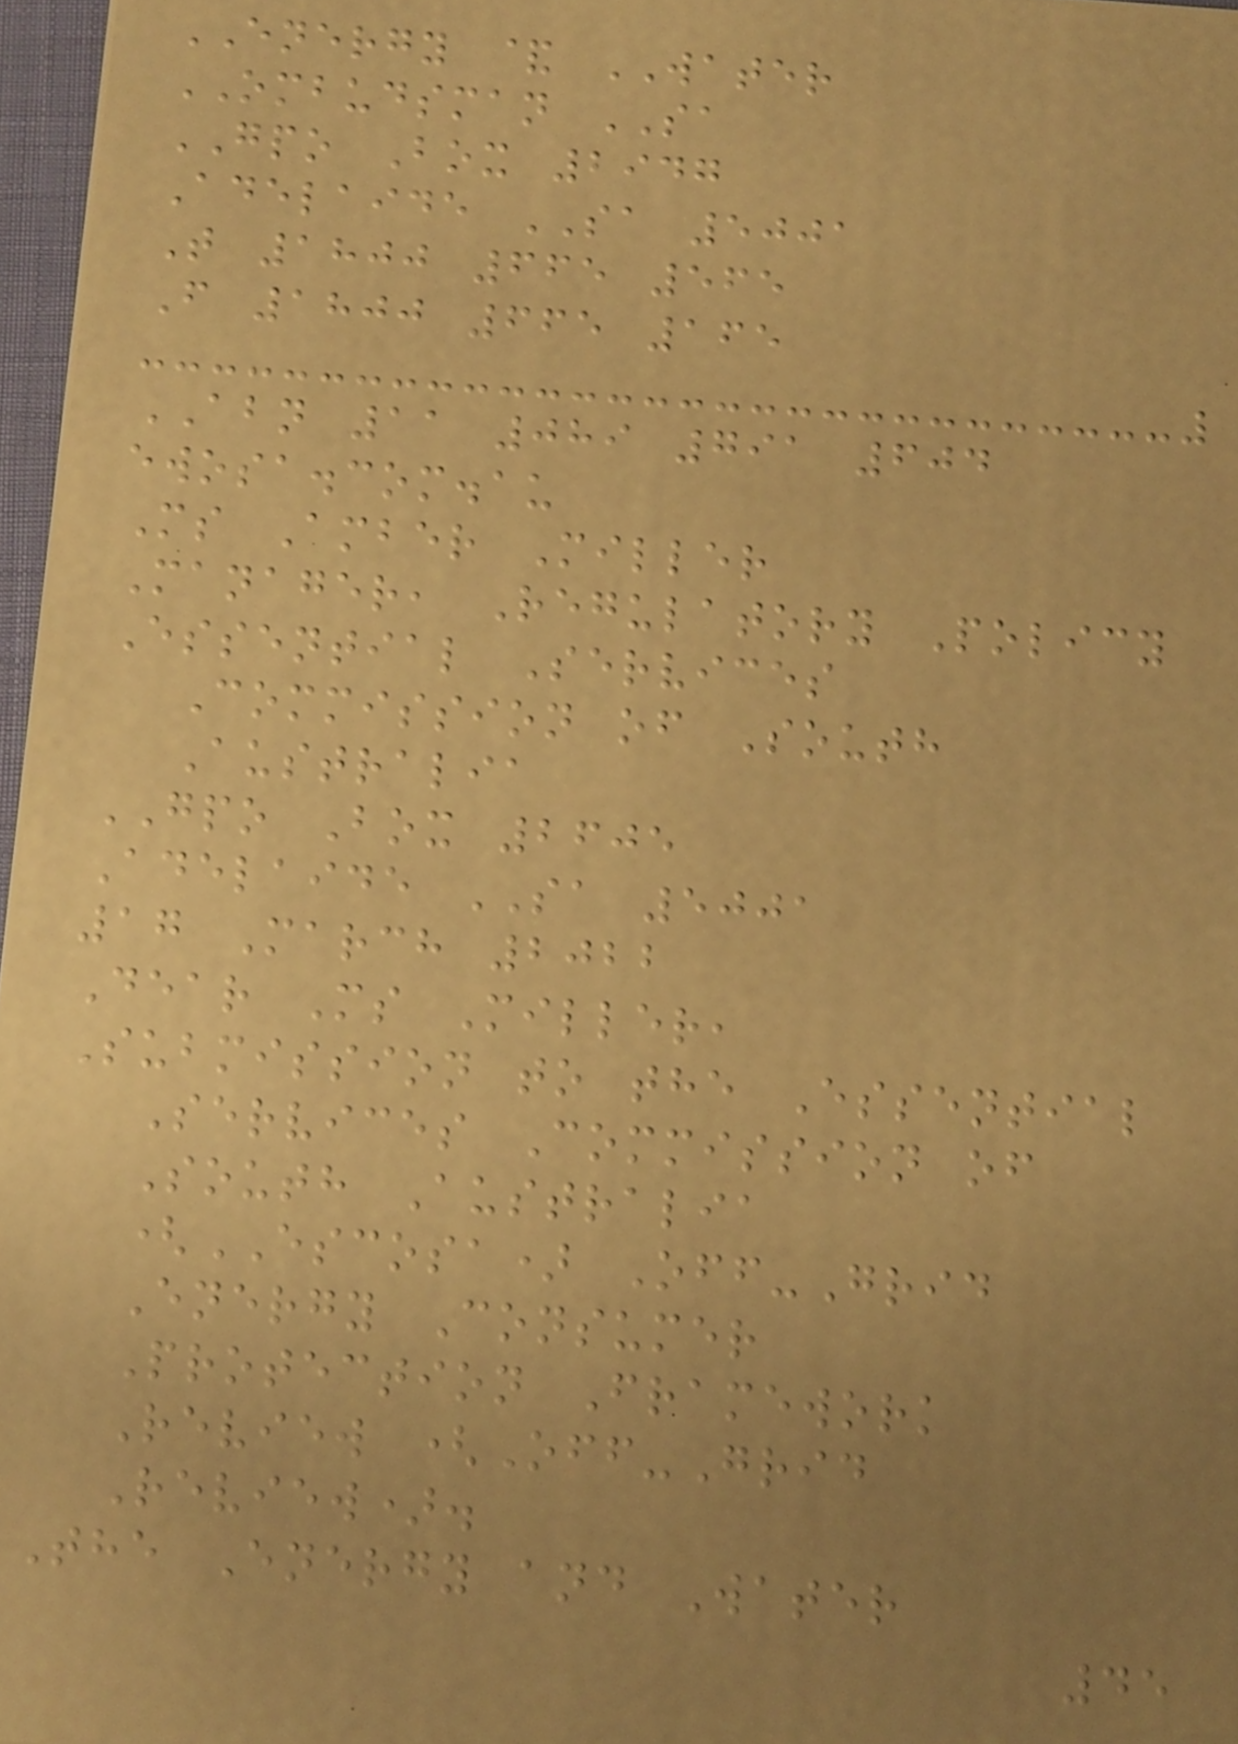ENERGY & WATER
OMBUDSMAN SA
GPO Box 2947
Adelaide SA 5001
T 1800 665 565
F 1800 665 165
ABN 11 089 791 604
ewosa.com.au
Ms Amber Miller
Manager, Regulatory Policy
Essential Services
Commission of South
Australia
GPO Box 2605
Adelaide SA 5001
17 March 2022
Dear Ms Miller,
Submission to the Essential
Services Commission of
South Australia
(ESCOSA) Off-Grid
Energy Consumer
Protection Framework
Review (Off-Grid
Review).
The Energy and Water
45
